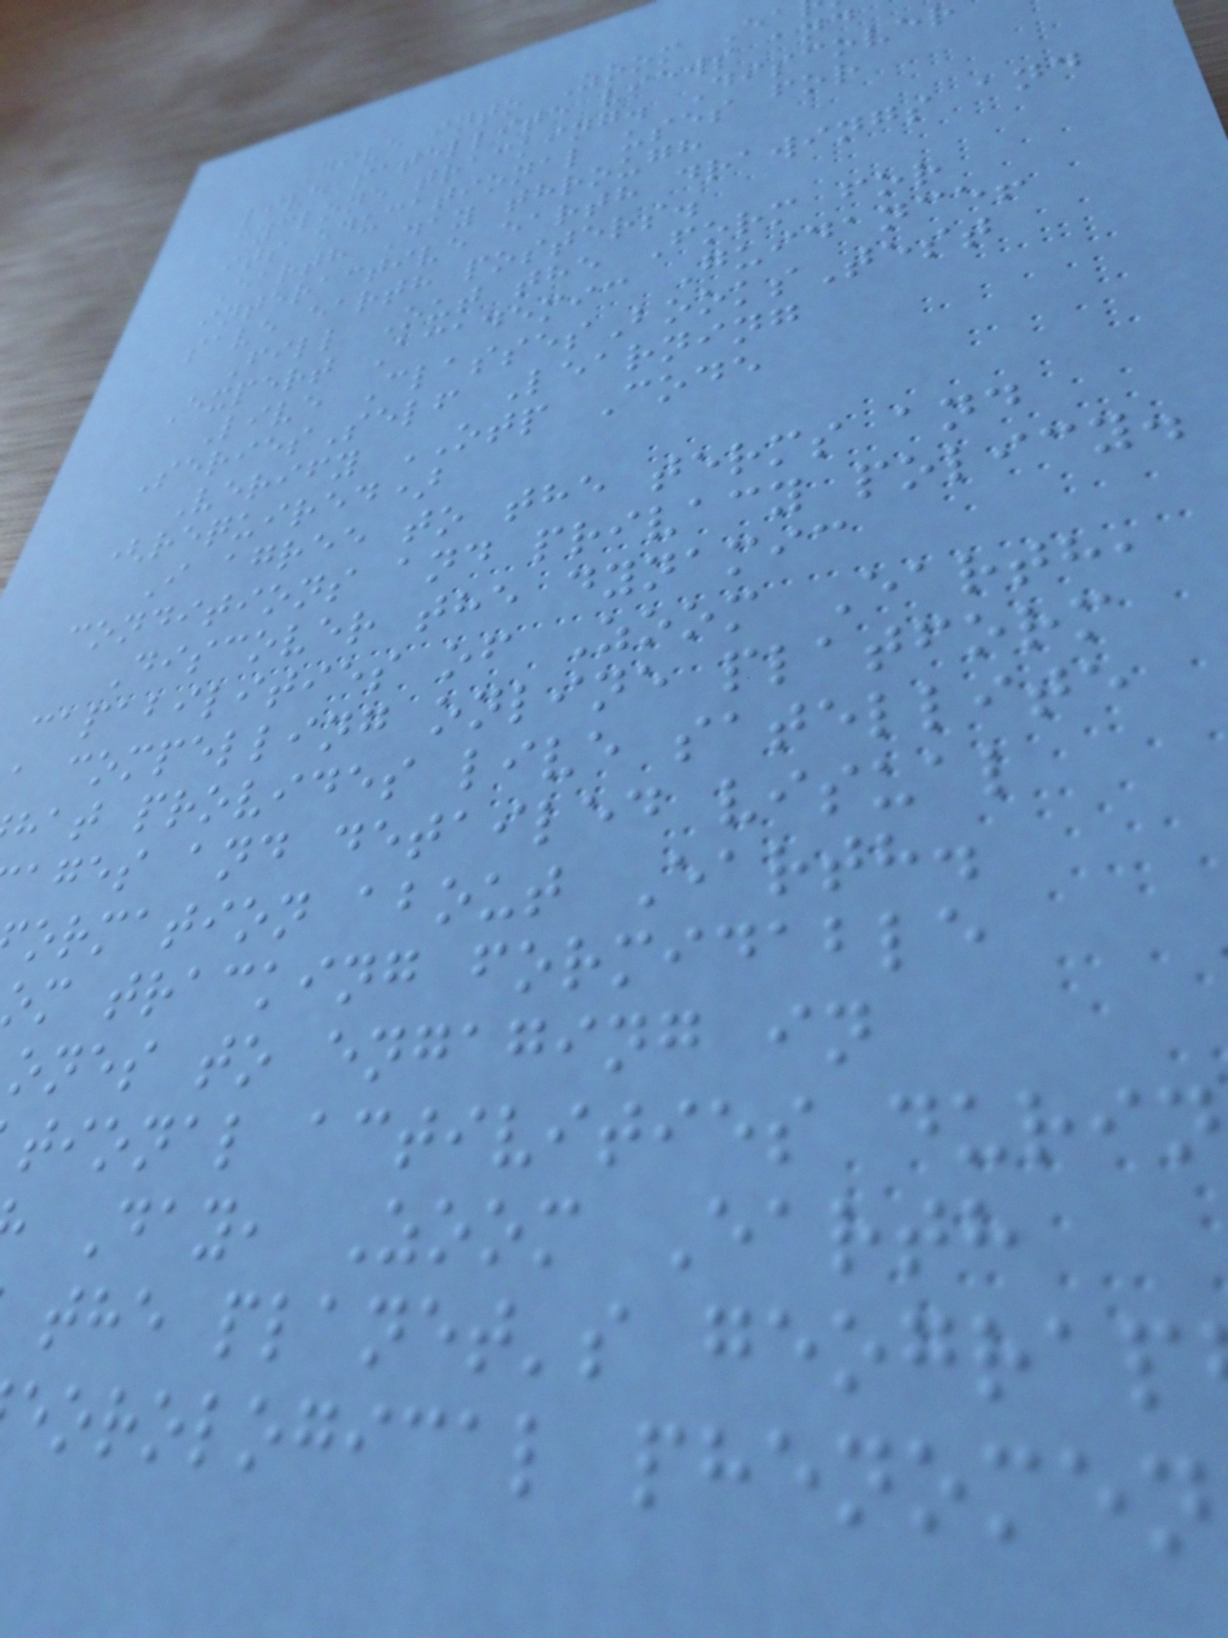Dive into Zoom Ea
live satellite views and
cyclone tracking. Discove
its educational uses for
Earth Day through
interactive earth drawings and
save earth posters.
Fill Out the Form for
Expert Academic Guidance!
Live ClassesBooksTest
SeriesSelf Learning
Verify OTP Code
(required)
I agree to the terms and
conditions and privacy policy.
Discover the dynamic
capabilities of Zoom Earth,
a compelling online platform
hat provides live satellite
ages and detailed visual
ormation about Earth.
m tracking formidable
ones to engaging in
tional activities durin
Day, Zoom Earth
the planet's geograp
eorological phenomen
